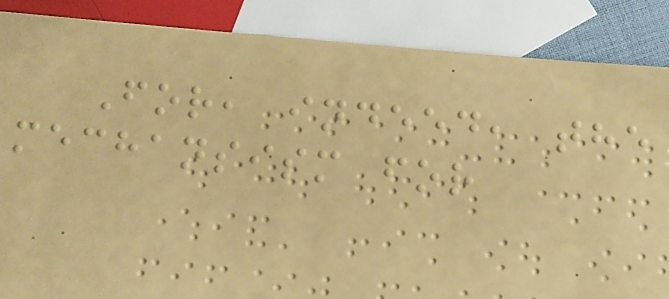For, indeed, the
mechansism for
